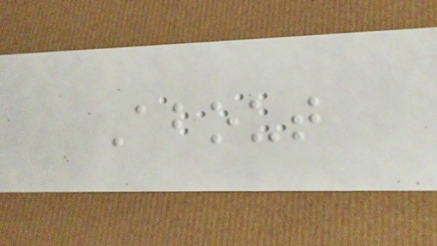About
